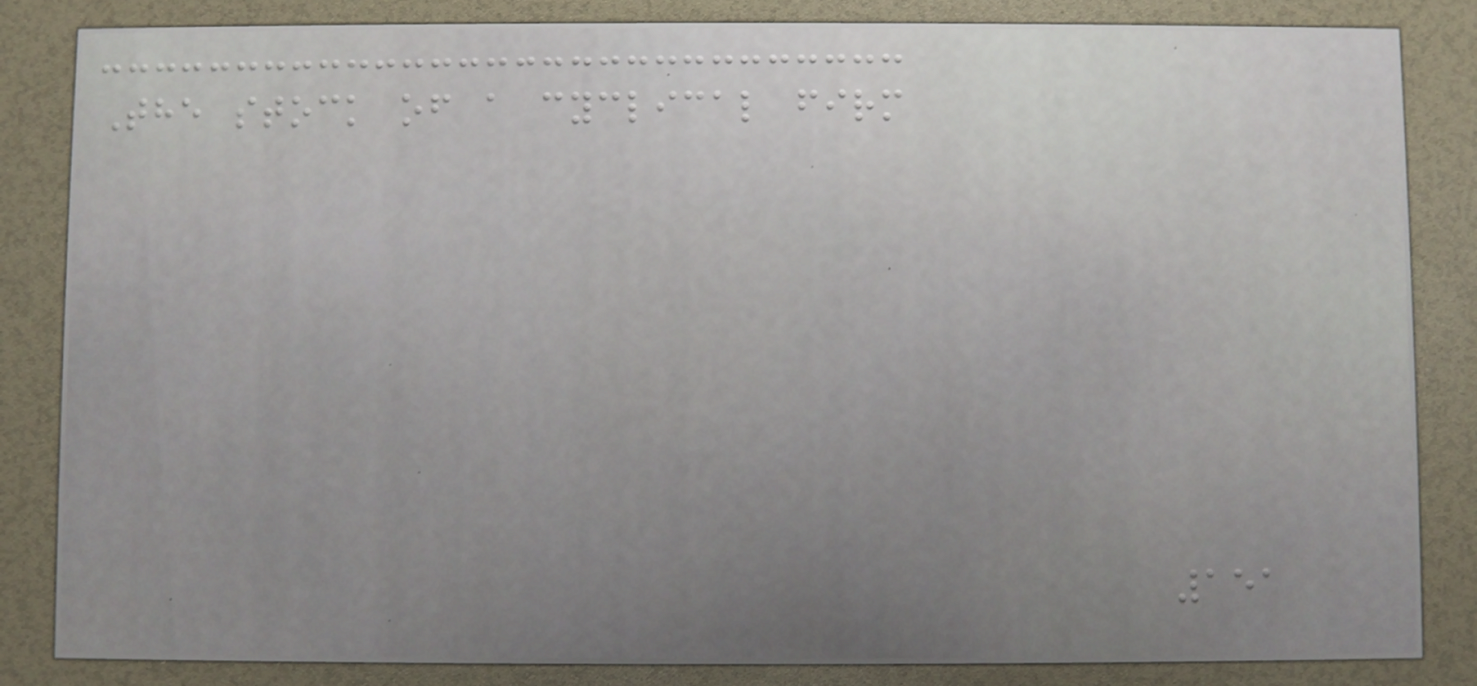The stock of a cyclical firm
151
